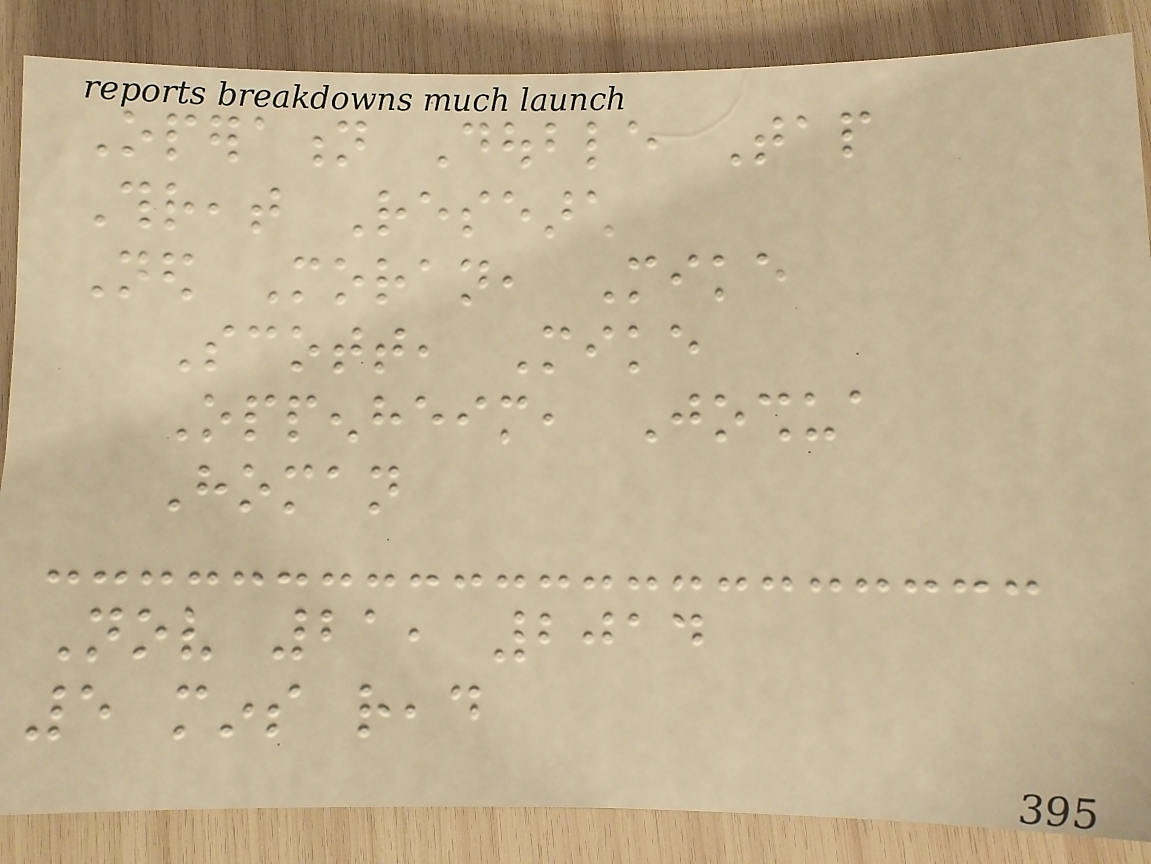Operation Double Tap
Threat Research
Ned Moran, Mike
Scott, Mike
Oppenheim, Joshua
Homan
Nov 21, 2014
5 mins read
